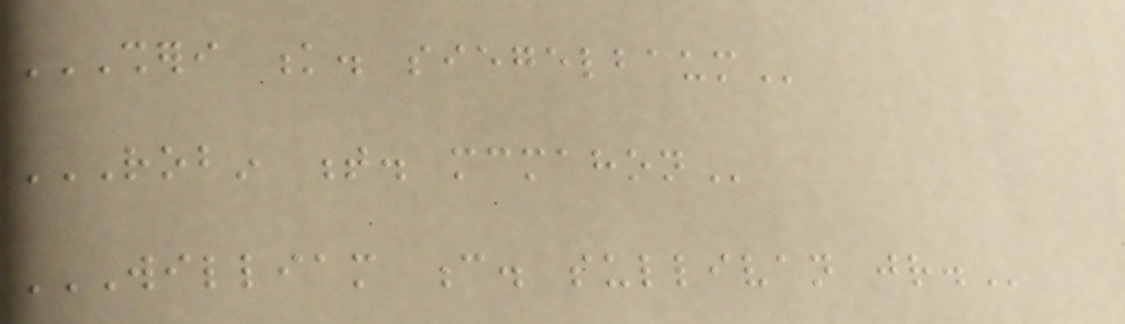SHERI K. SIEGELBAUM
ROBIN T. MCMAHON
WILLIAM C. SULLIVAN JR.
